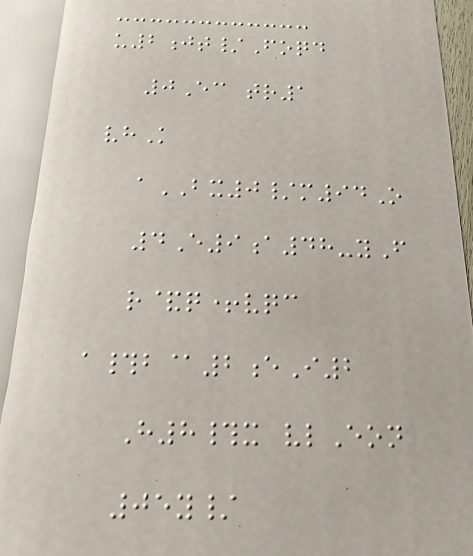u2jt/Foqd
0Ec tr1
vhK
aBX0/m94O
4E9a48-yF
r&q+vqc
a#b@2eI2
H8#x vlEon
05y/
